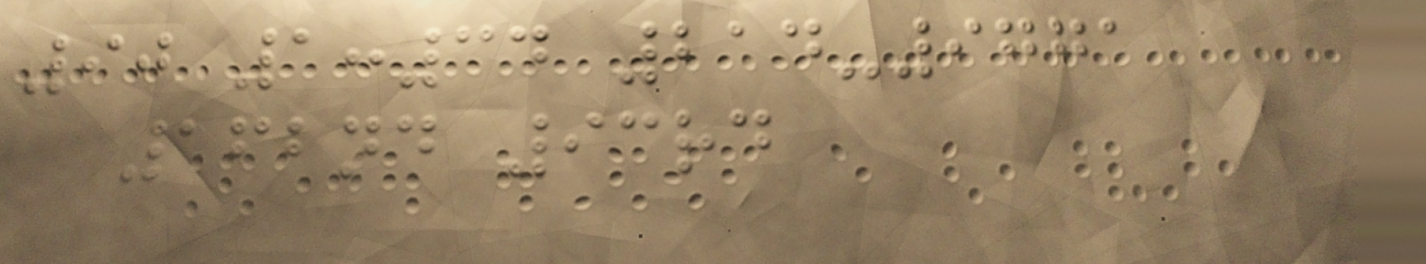90 1:34 214-9771
162nd 93rd
